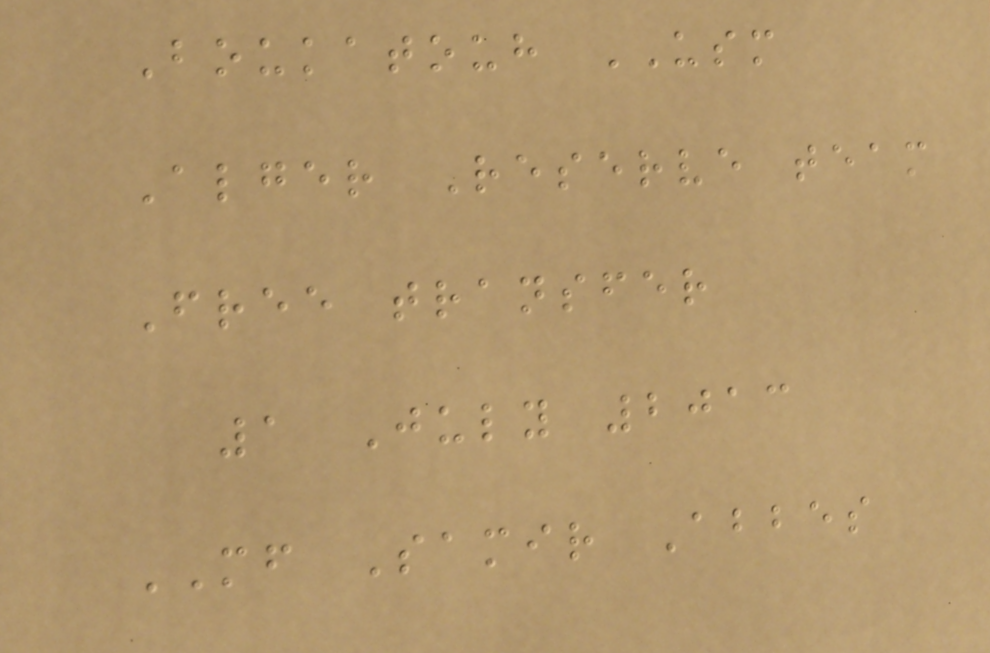Boukatouh USM
Alger Reserve team
Free transfer
1 July 2013
MF Samir Abbes
